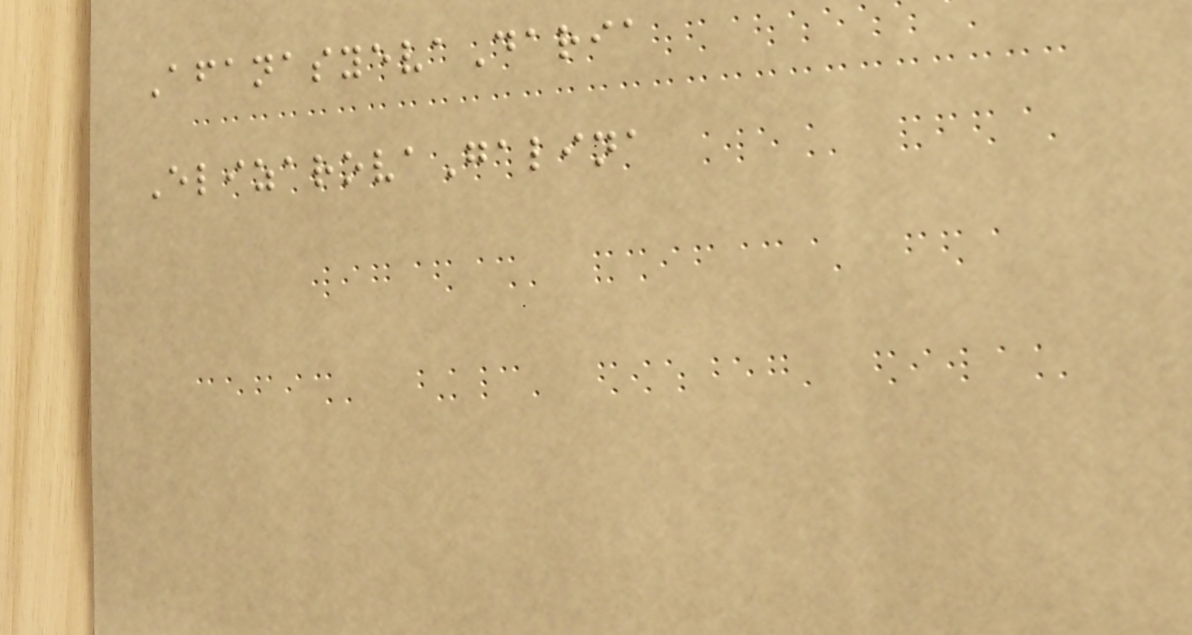AfanasyevaDaria
ElizarovaGalina
